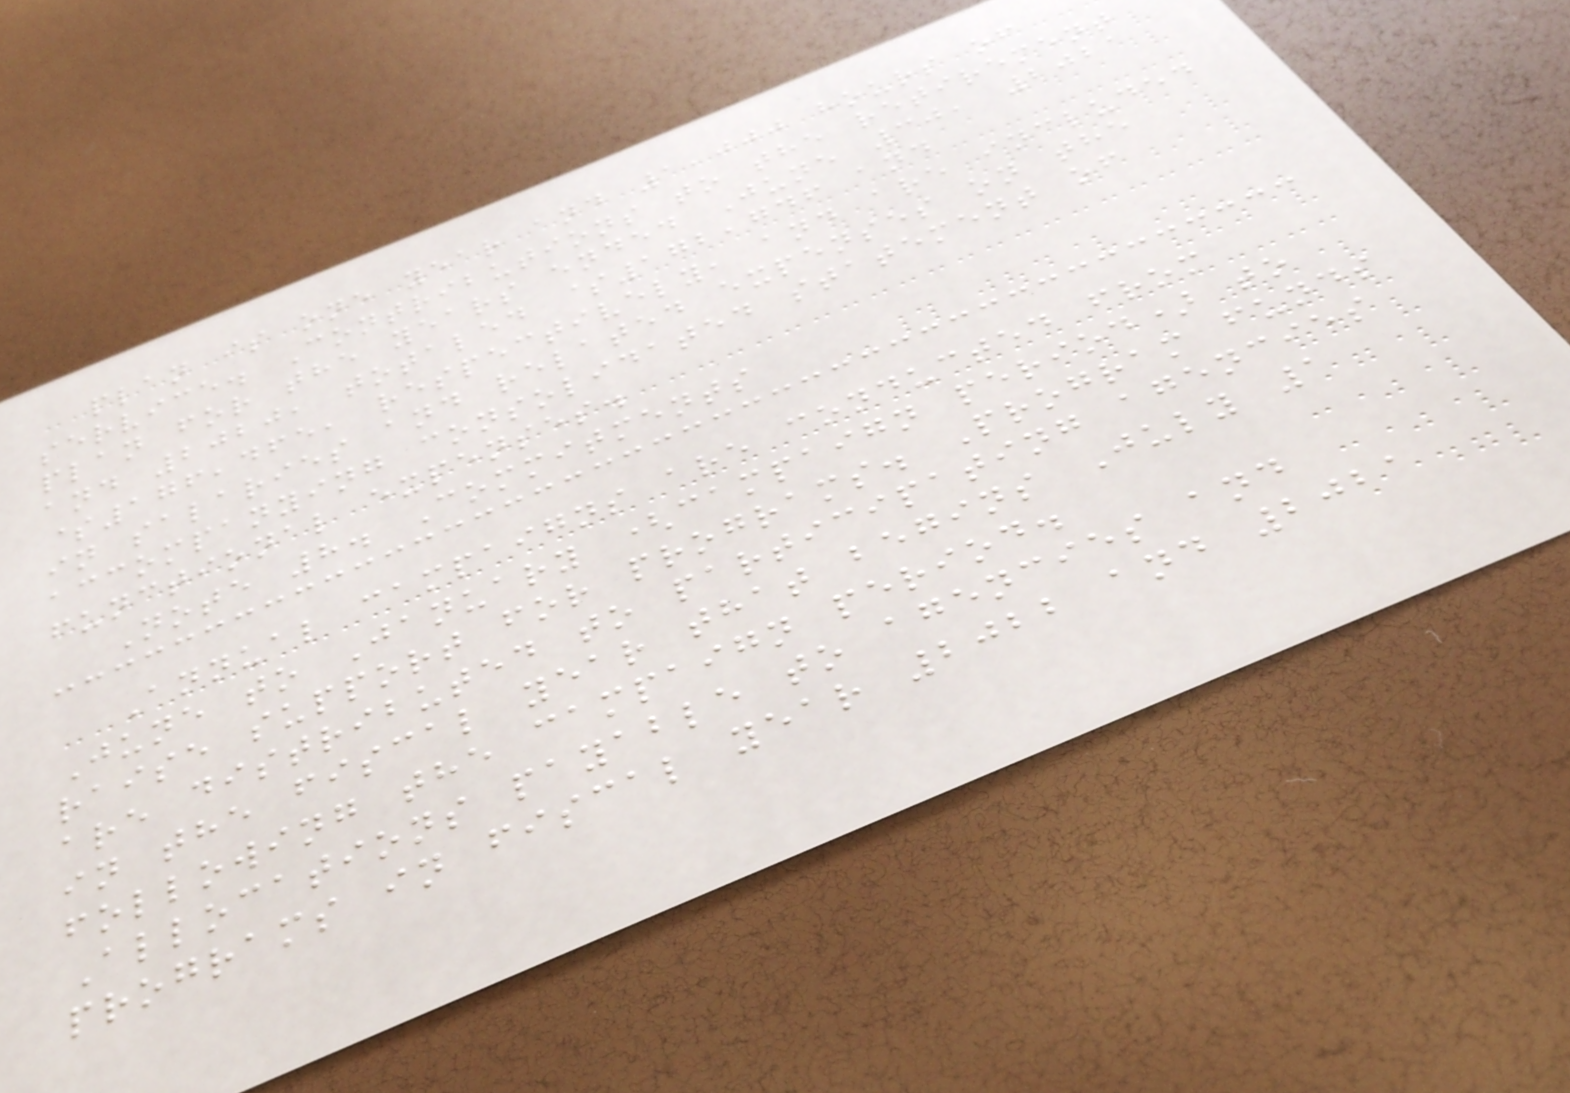plan is one year and 1,000 hours of
service. Contributions to the retirement
plan for the years ended June 30, 2021
and 2020, totaled $172,746 and
$176,465, respectively, and are included
in salaries and related expenses on the
accompanying consolidated statement of
functional expenses.
Note 8. Commitments
Annual campaigns are conducted from
June to January (campaign period) to
raise support for programs. Program funds
are distributed to participating agencies
in the fiscal year that begins July 1
following the campaign period.
Allocations payable to agencies and
programs in fiscal year 2022 and 2021
